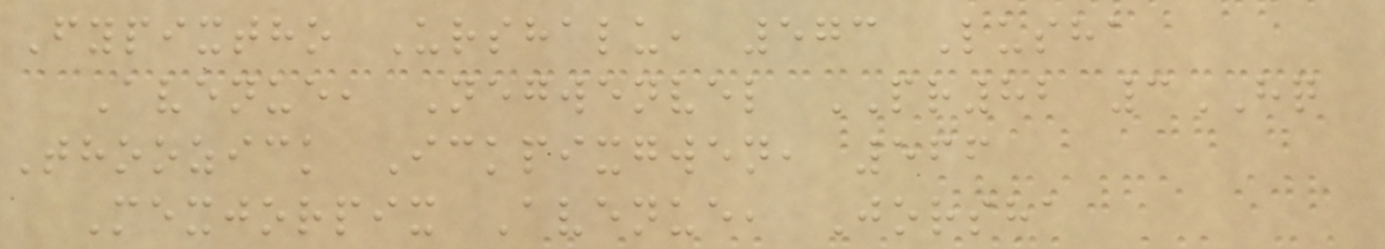Fypixtho Urshalu, 573 Lusha
Avenue, Negwenvel PR82 3HQ
Thoozick Ickpixgwen, 566
Mexjorpix Avenue, Jorsha
